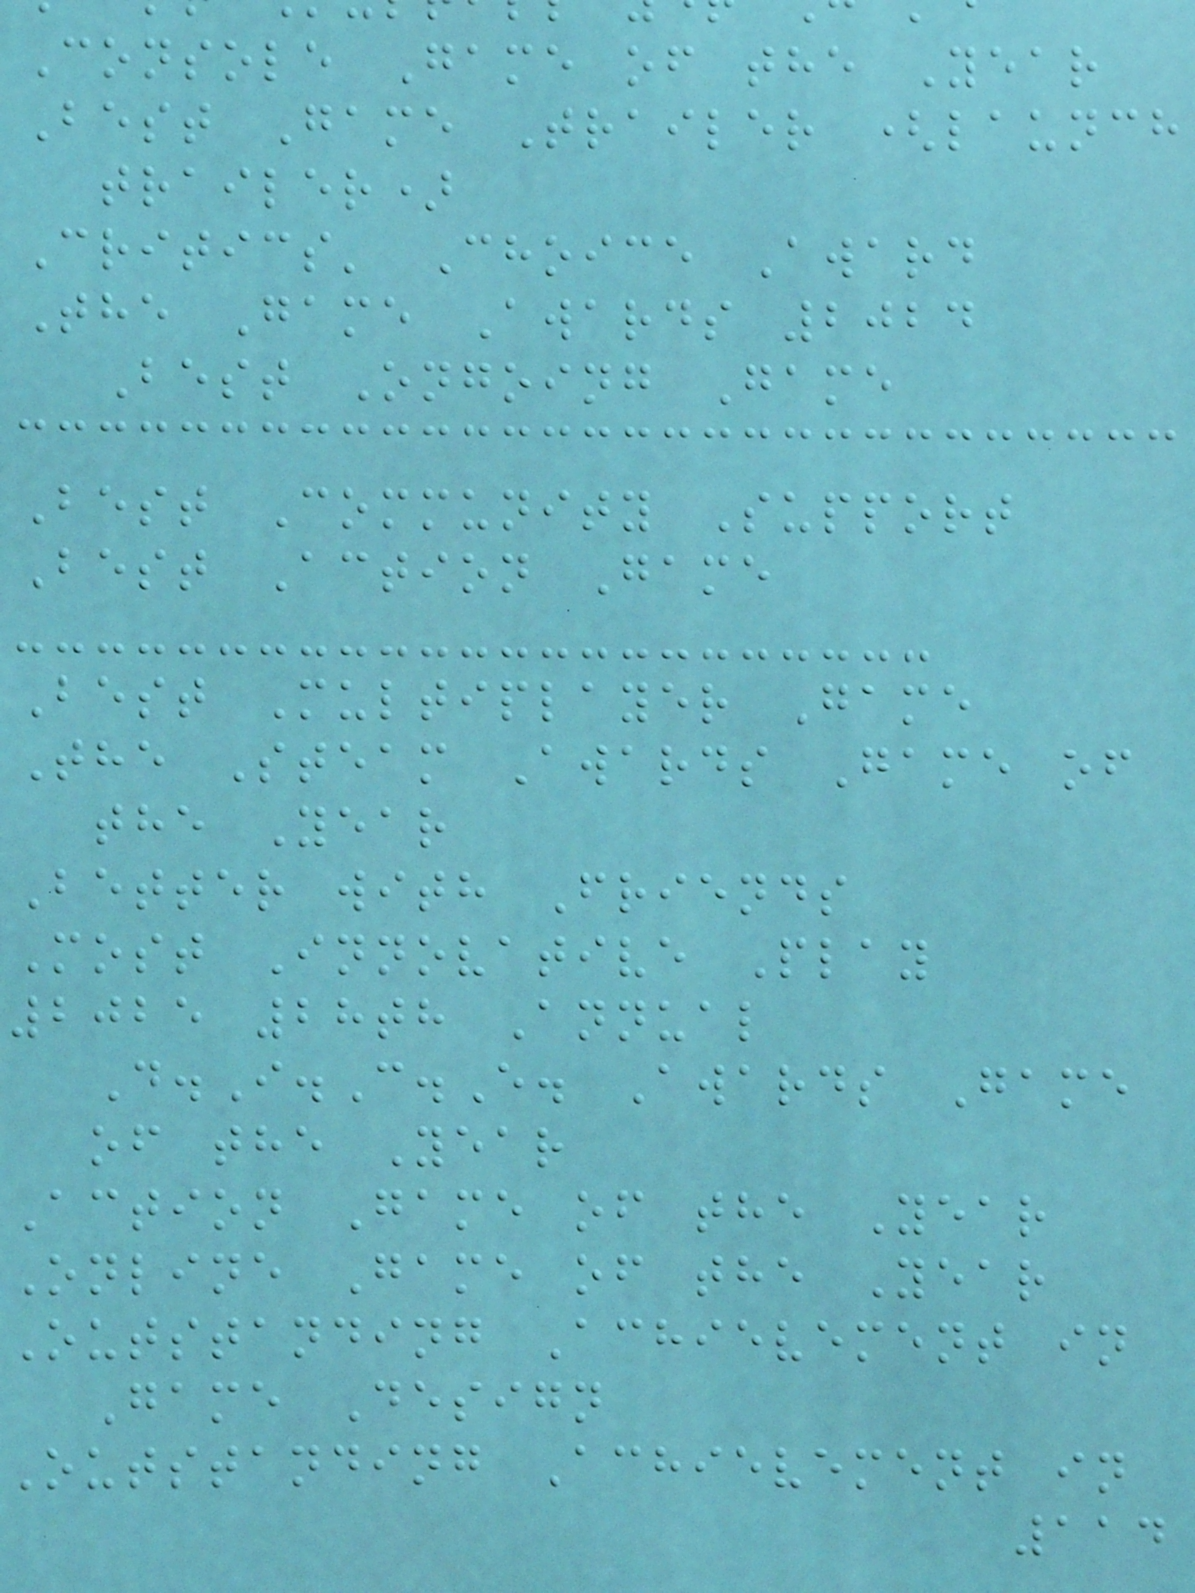Console Game of the Year
Best Game Trailer (launch
trailer)
Critics' Choice Award
The Game Awards 2024
Best Ongoing Game
Best Community Support
Best Action Game
Best Multiplayer Game
The Steam Awards Game of
the Year
Better with Friends
Most Innovative Play
2025 28th Annual
D.I.C.E. Awards Game
of the Year
Action Game of the Year
Online Game of the Year
Outstanding Achievement in
Game Design
Outstanding Achievement in
114
